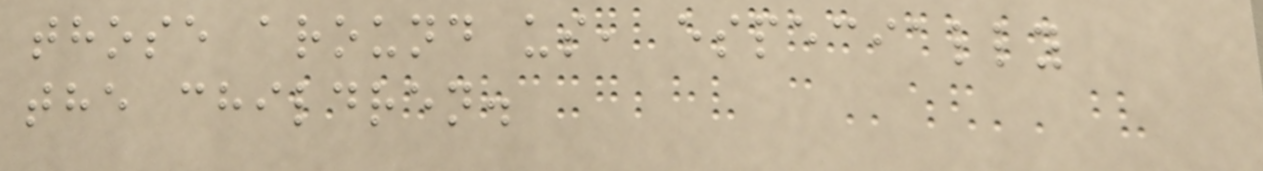those around us, especially
the children.
